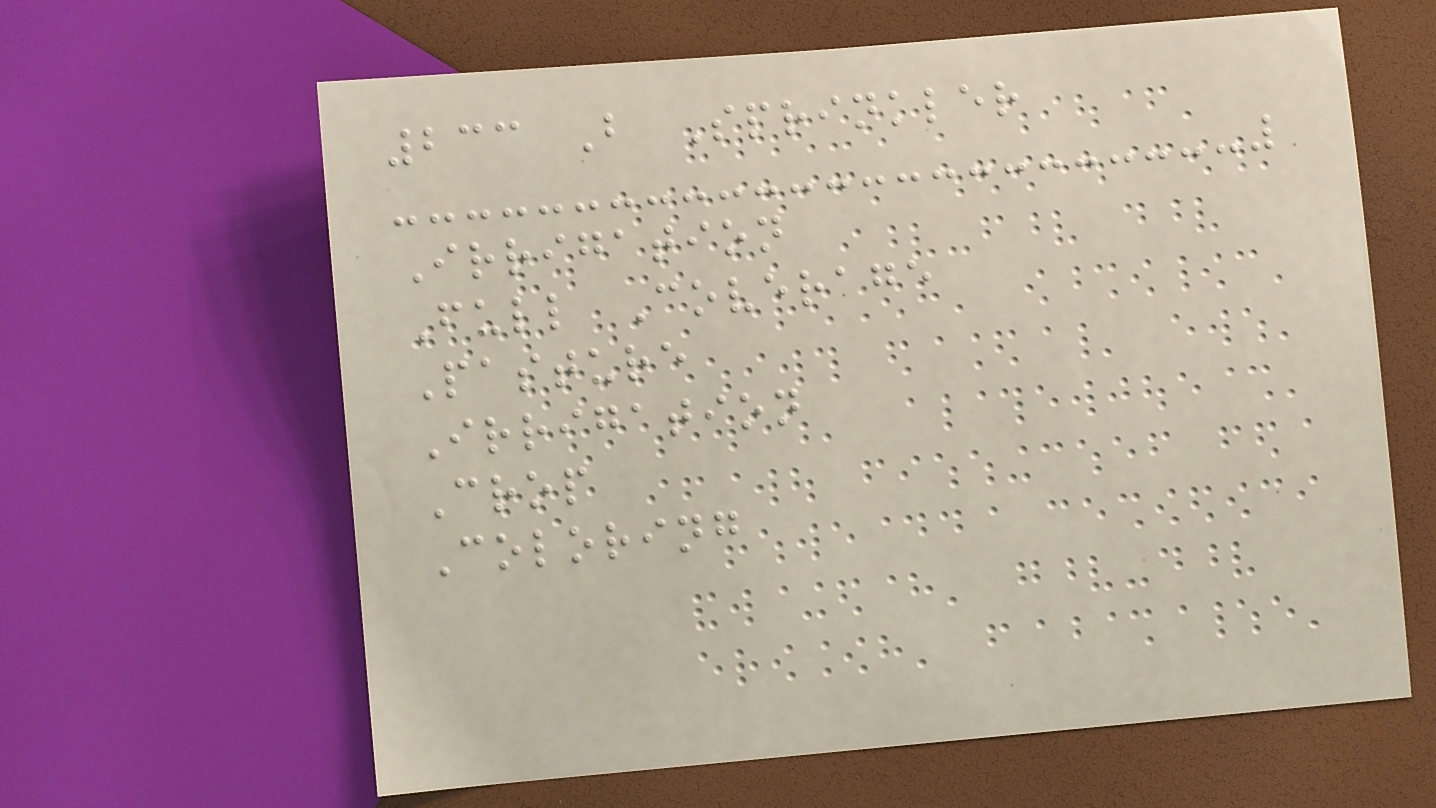233 B Sprinkler
Irrigation
Full Coverage
Pasture
Irrigation
Crop
Coloring
